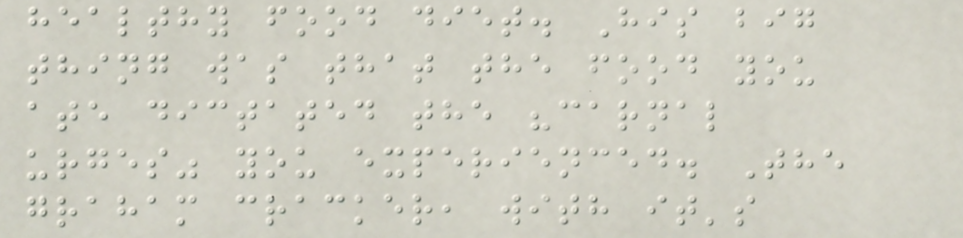healthy food diet. His big
thing was that the food you
ate dictated the "carnal
urges" you experienced. The
graham cracker, with it's
